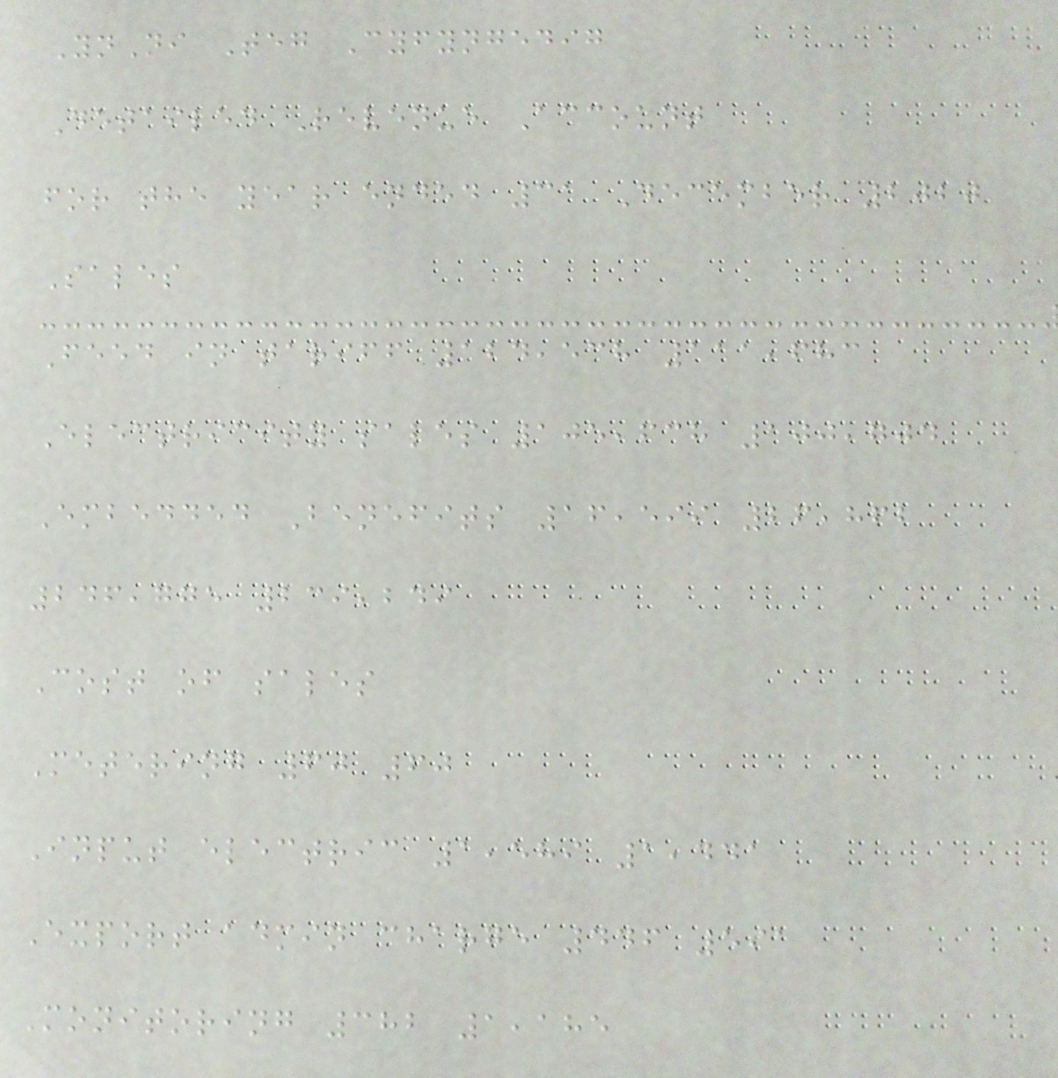YnNi Teg Cyfyngedig
Detailed Revenue Account
for the year ended 31 December 2020
Sales
Feed in tariff 124,538 111,683
Electricity sales 105,638 100,704
Embedded Benefits 16,599 26,862
246,775 239,249
Cost of sales
Metering 60 60
Input electric 1,589 1,441
Export admin charge 446 591
Monitoring 382 1,185
